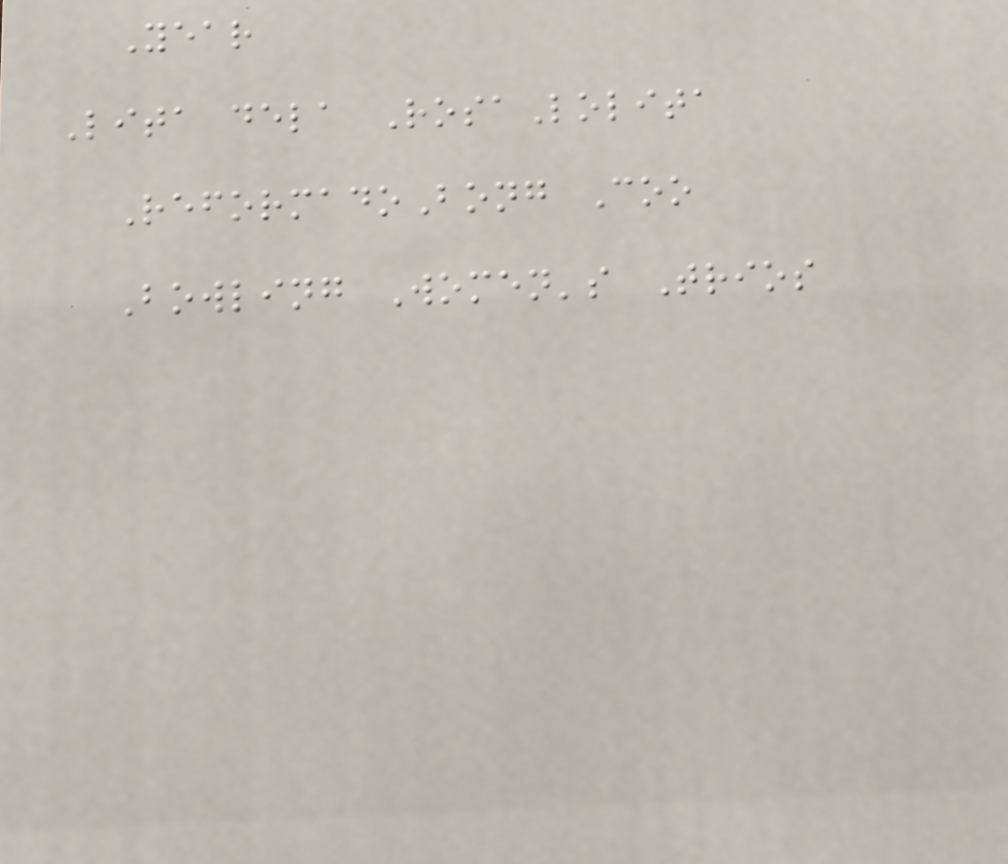Year
Lita dela RosaLolita
ReformadoBong Coo
Bowling Women's Trios
